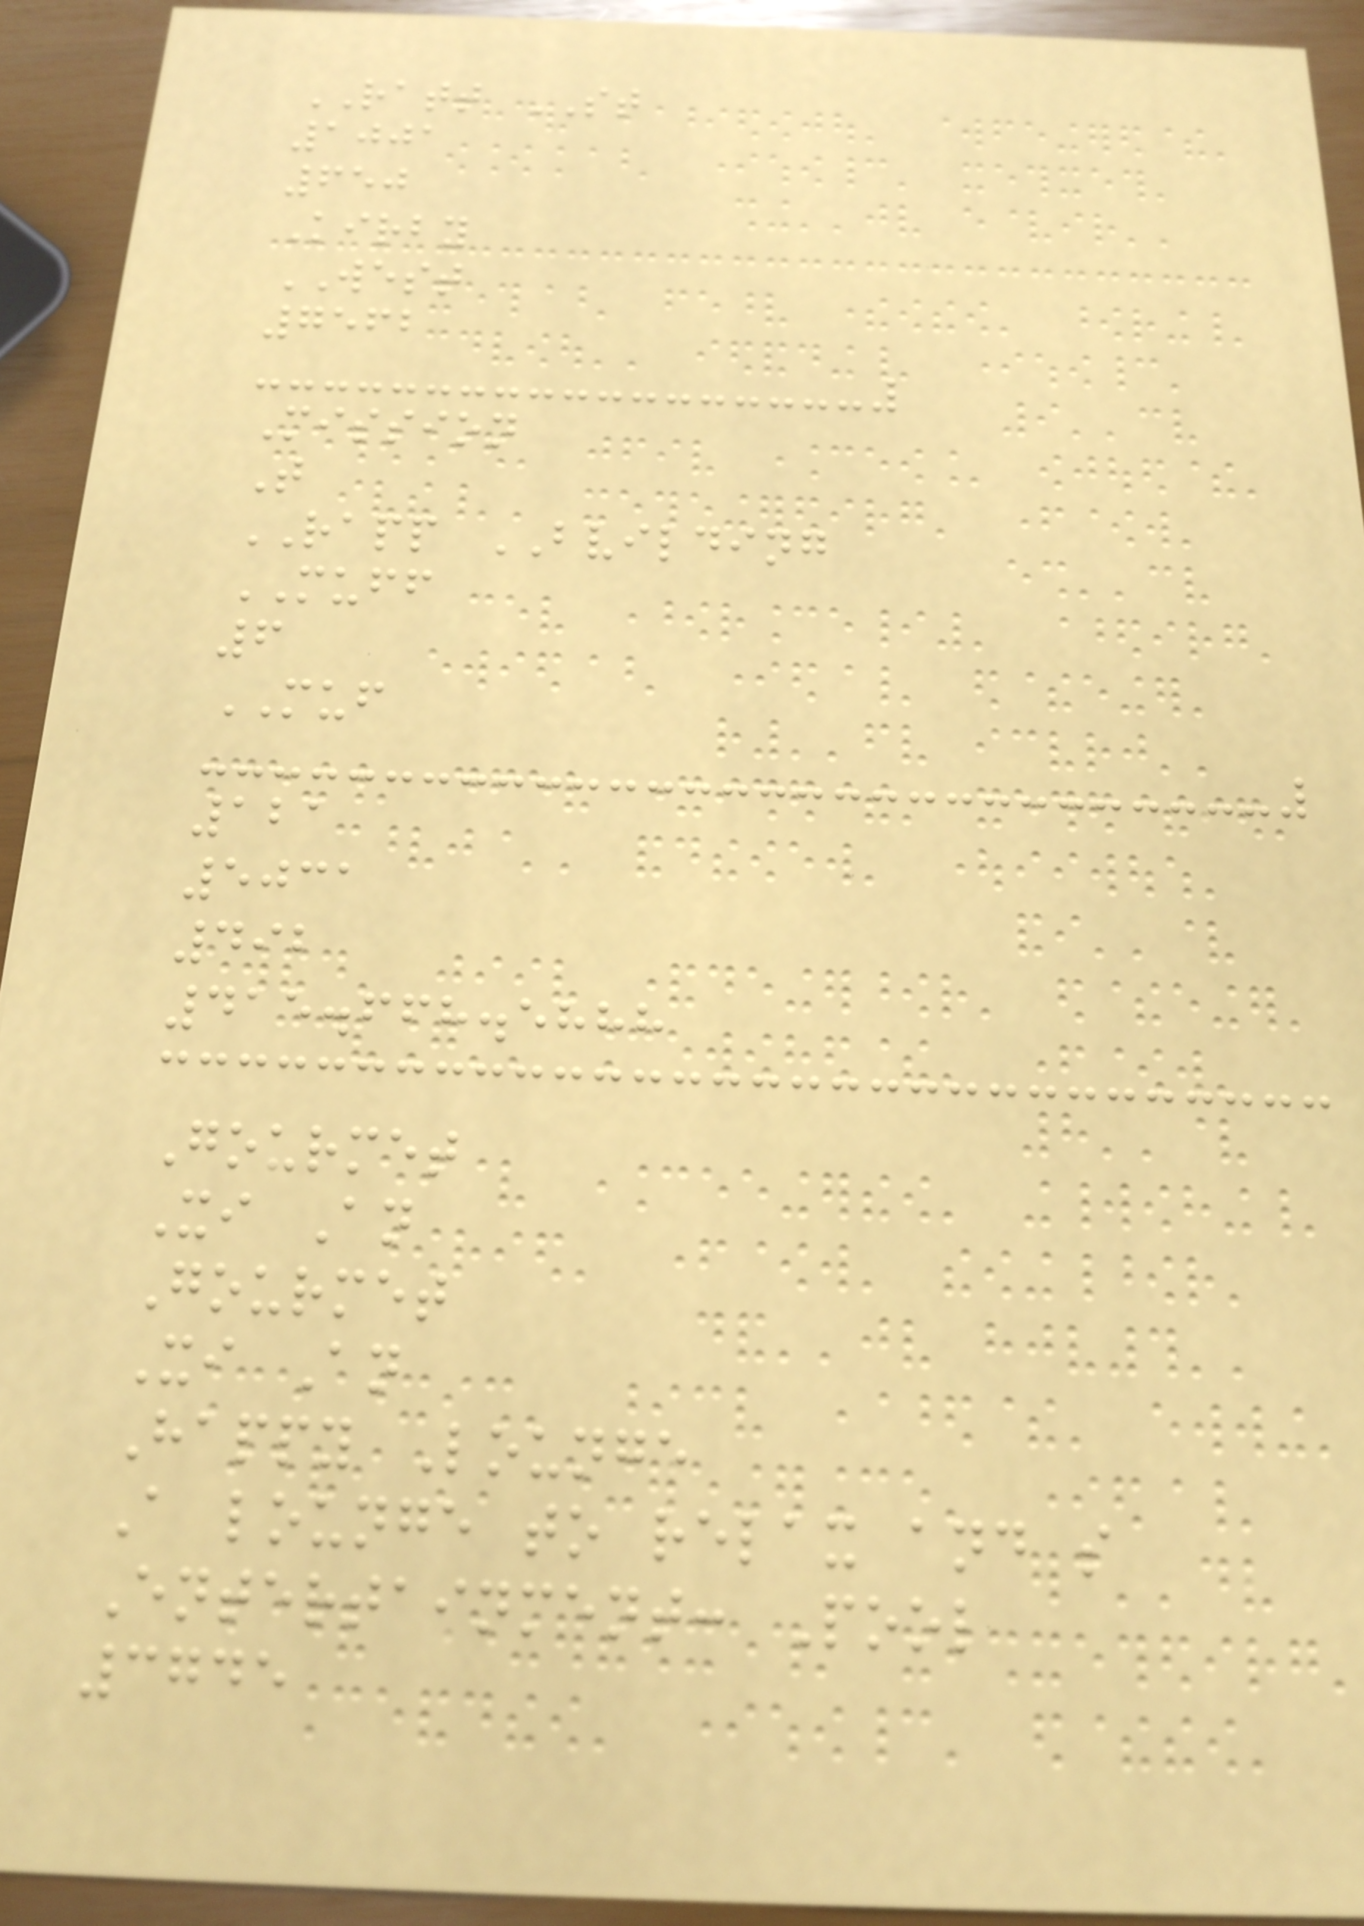RATT ST
1001
650
Kirby
WEST
7562
Mission
T
RAPP BVILDING
MUFF
6
MUF
121
5031
492
415.668.5888
Gourmet
Xi An
Gourmet
Xi An
Happy Lounge
A lounge to relax and s
Entertainment: Pool
3745
